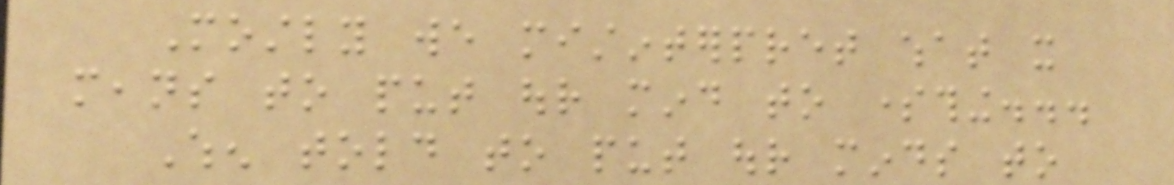Mostly we mistinterpret what it
means to put our mind to something...
When told to put our minds to
